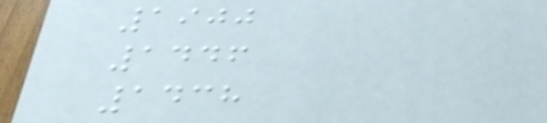1900
1446
1438
